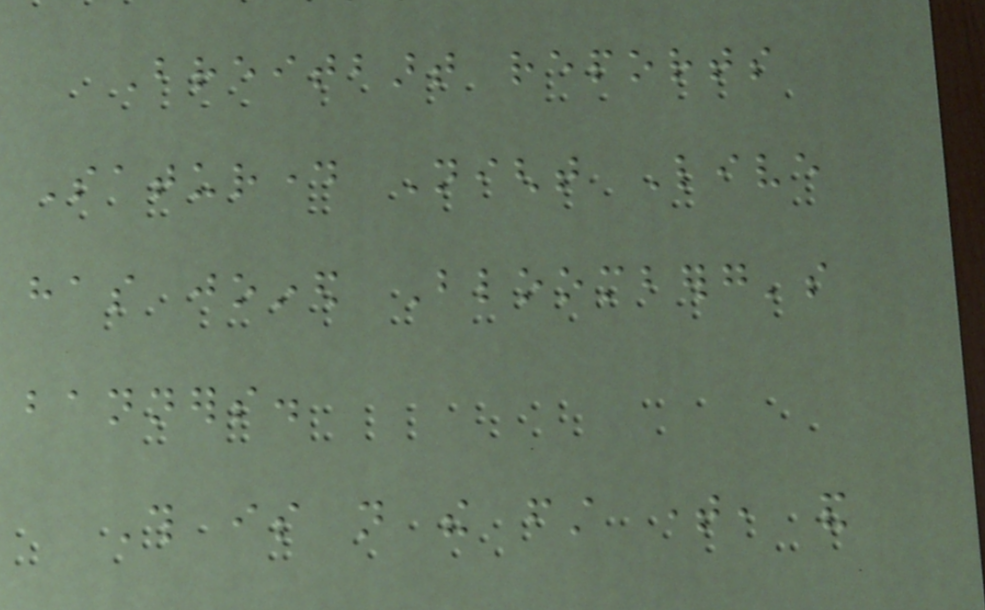Breitbart reports
Saturday Night Live
has joined Bloomberg's
banners.
This is not the first time, and
